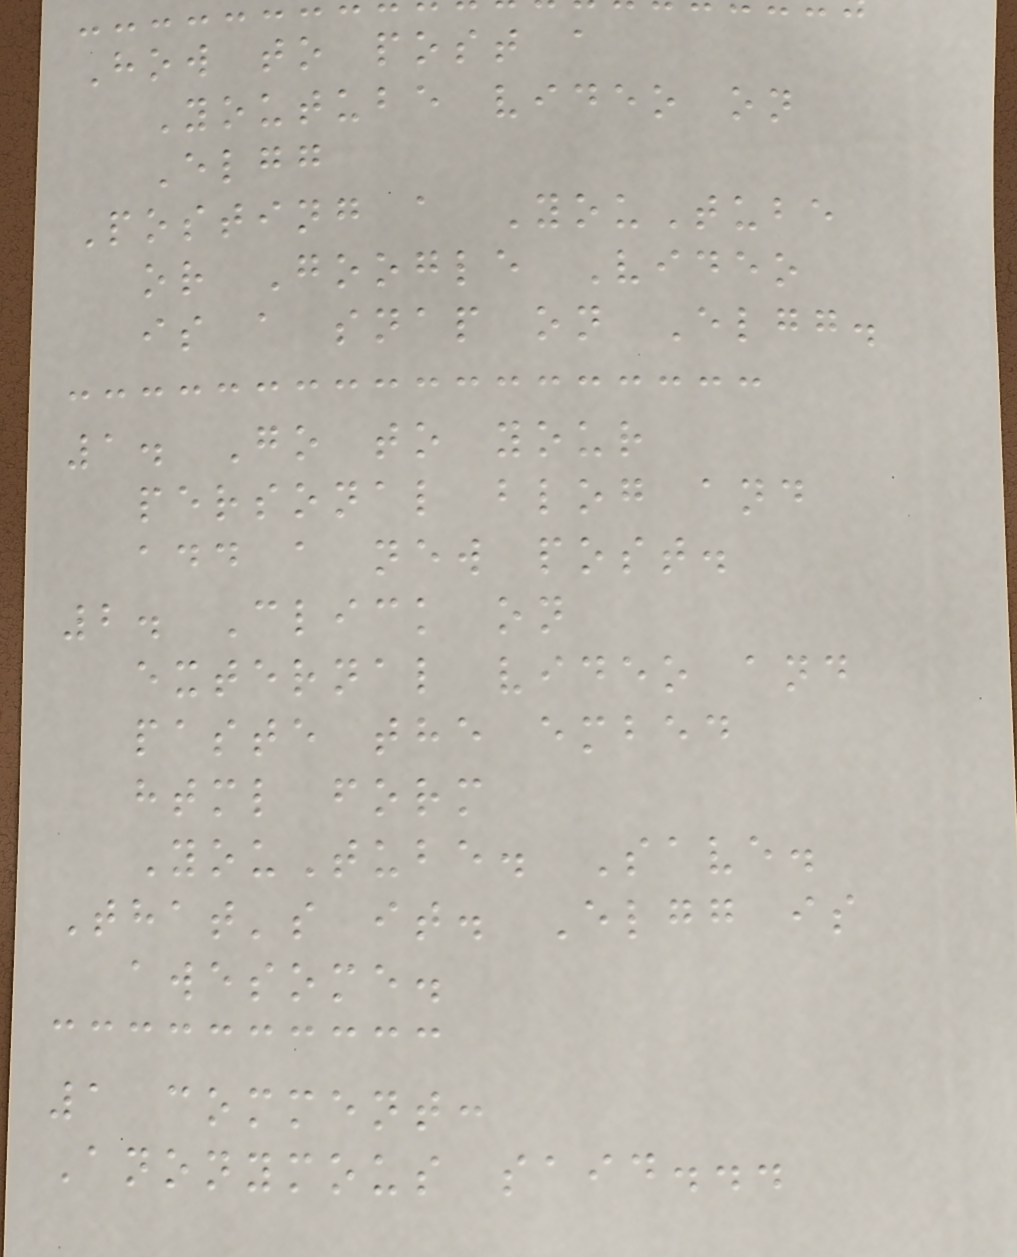How to post a
Youtube video on
Elgg
Posting a YouTube
or Google Video
is a snap on Elgg.
1. Go to your
personal blog and
add a new post.
2. Click on
external video and
paste the embed
html form
YouTube. Save.
That's it. Elgg is
awesome.
1 comment:
Anonymous said...
